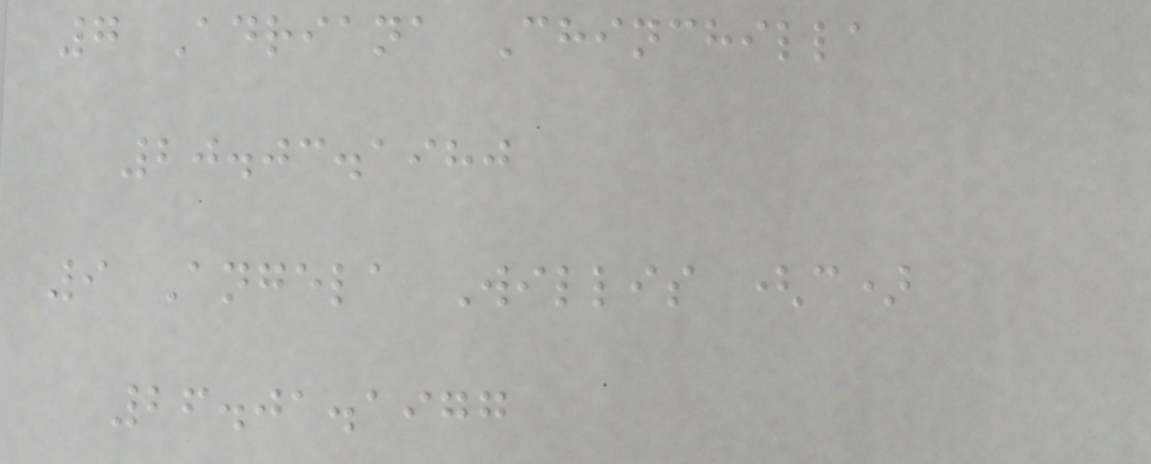7 Adriana Chinchilla
20.03.1980
9 Angela Willis (c)
26.01.1977
